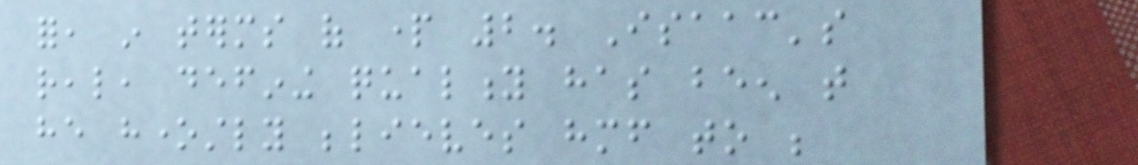for, in terms of part 2. Isaac's
real, defining quality has been that
he honestly believes himself to be
